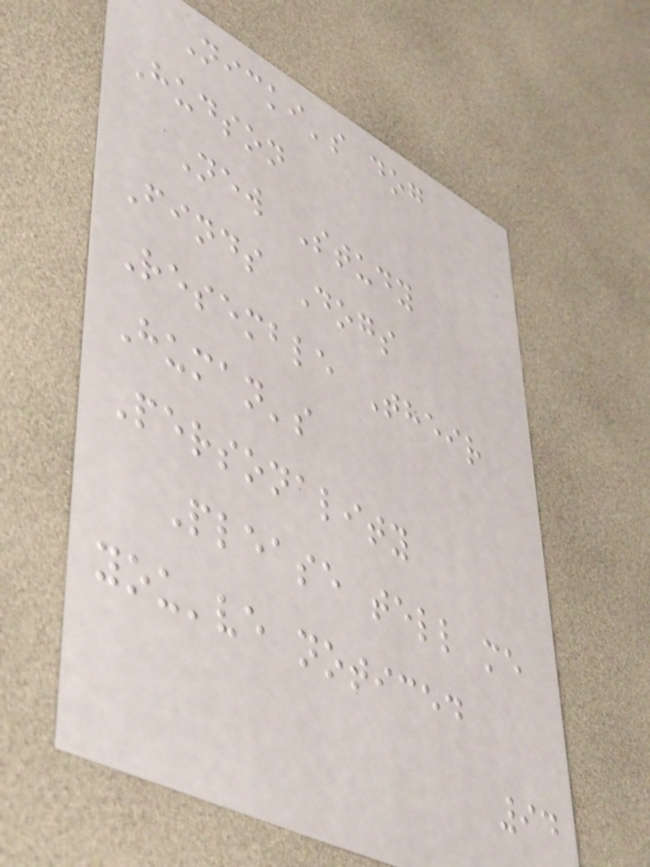Nicki's dog
Hudson
New Study
Finds Dogs
Resemble Their
Human's
Personality
Please tell me
you've noticed
94
